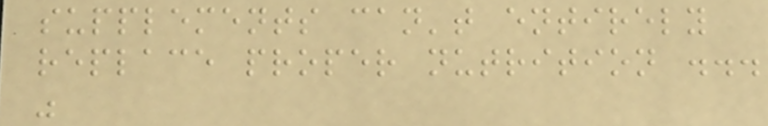supplements can't entirely
replace proper nutrition ...
"
